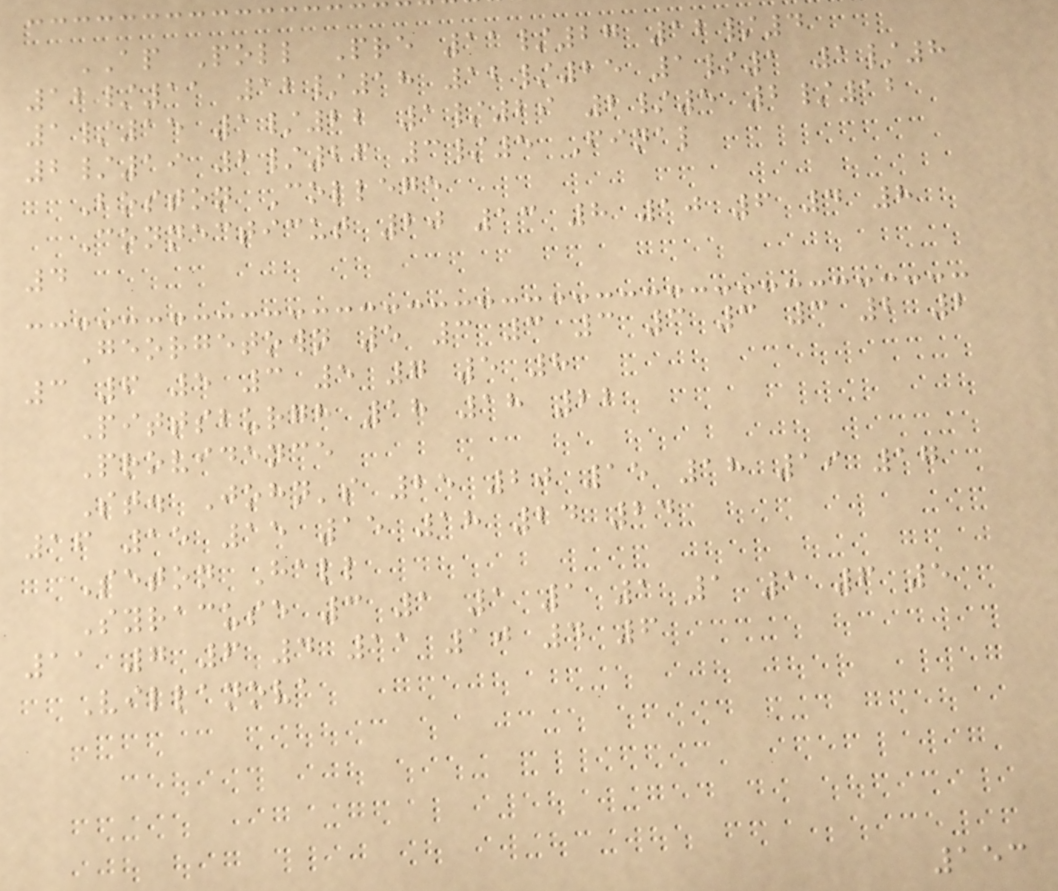AP Poll Pre 11/27 12/4
12/11 12/18 12/25 1/1 1/8
1/15 1/22 1/29 2/5 2/12
2/19 2/26 3/5 Final
Boston College
Connecticut 20 13 8 10 6 4 8
4
Georgetown 5 3 3 3 3 3 3 2 2
3 6 5 3 5 7 5 8
Pittsburgh 18 18 22
Providence
St. John's 25 20 15 18 19 17
16 15 15 15 18 24 24
Seton Hall
Syracuse 3 1 1 1 1 1 1 6 5
11 7 6 4 11 10 4 6
Villanova
153
